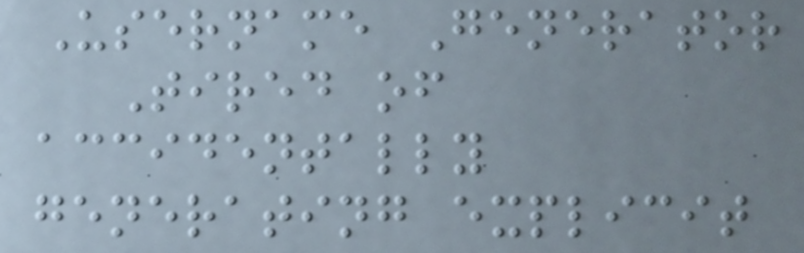Username Generator
Tired of
accidentally
generating explicit
